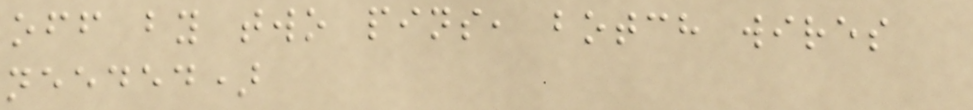off by two pins, botch wires
needed)
